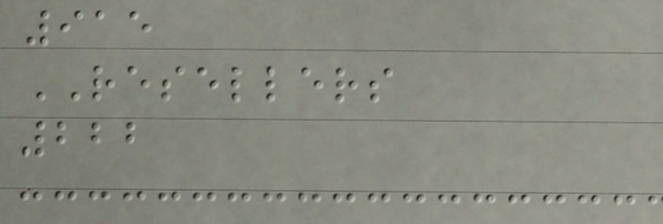915
RESELLERS
222
